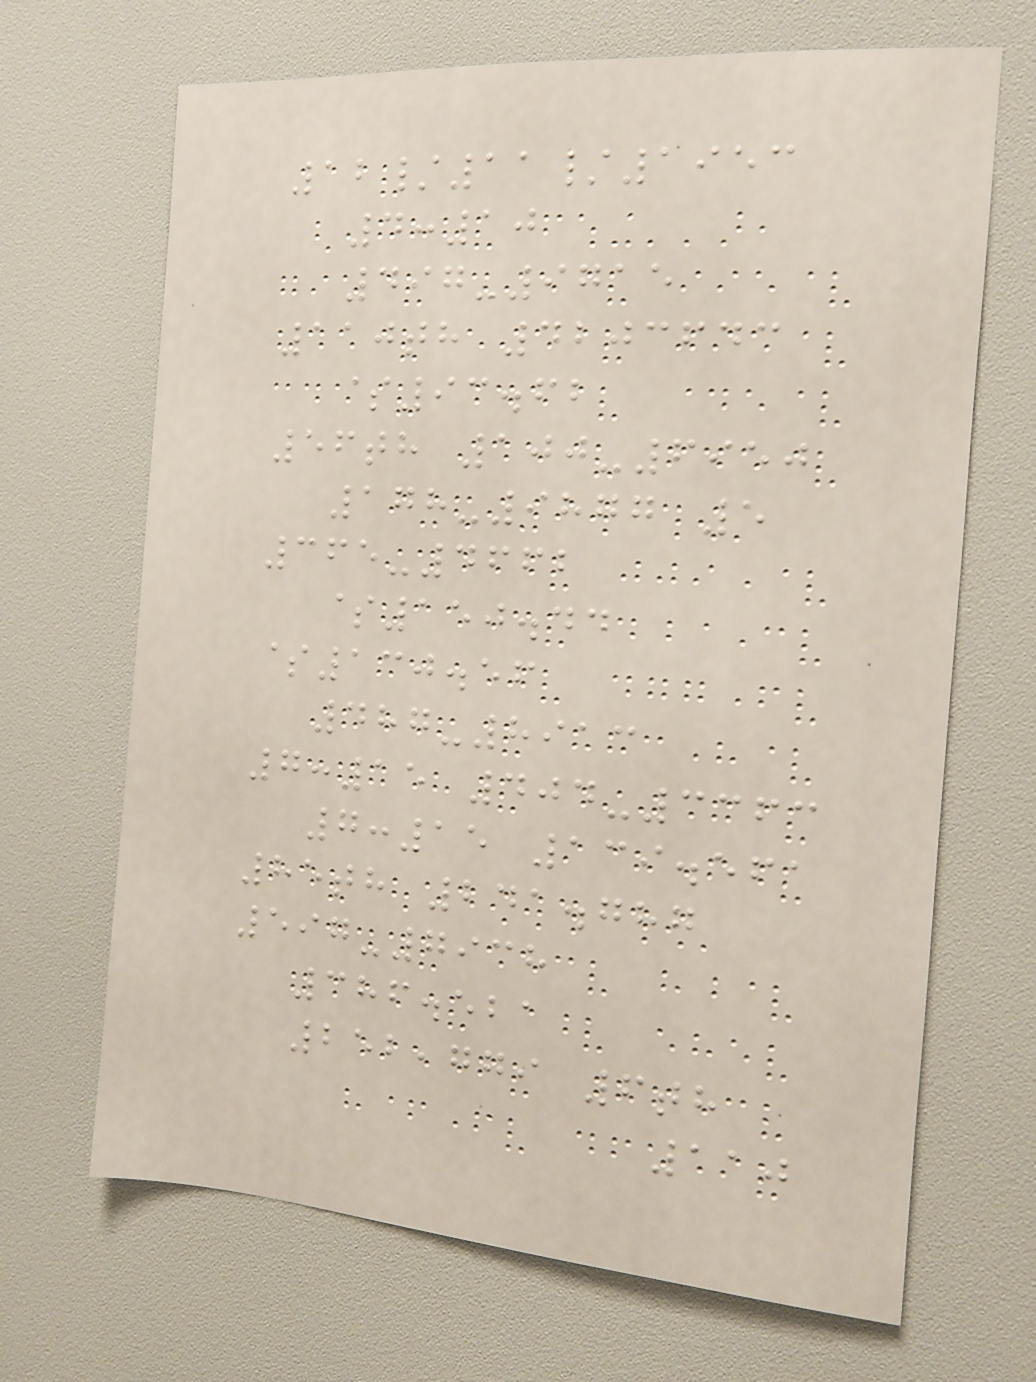12/11/1953
4:10
497-9715
110th 4203643
$93.62
56th 100-6950
178-9877 5
365-4662
$150.44
$130.56
487-8913
7:15 404-3363
7:15 139.561
85th 241.787
597-7938
386.521
252,779 6th
110
